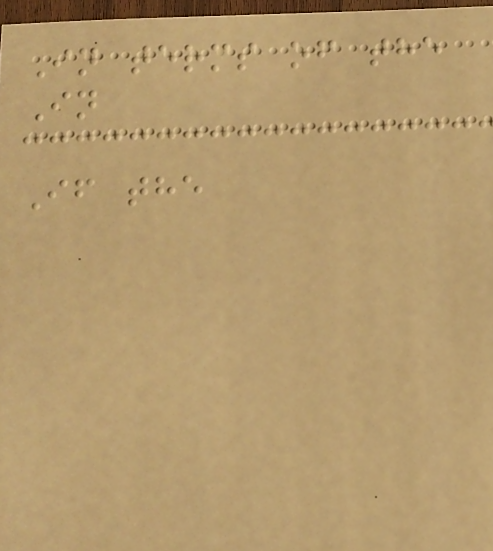In terms of the
In
If the
